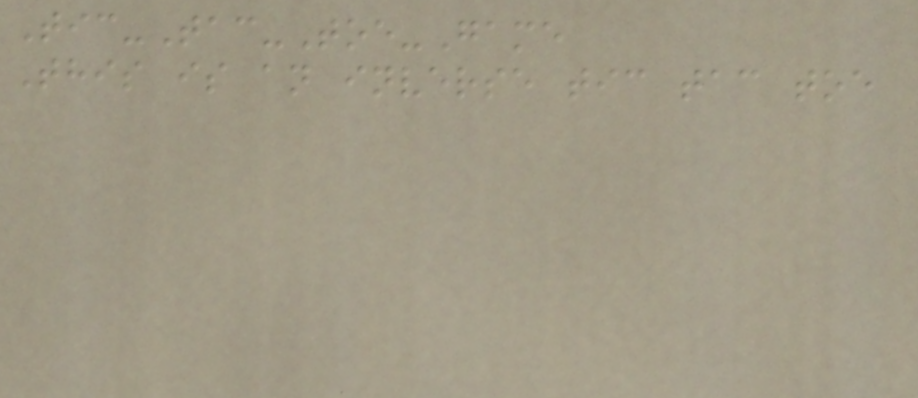Tic-Tac-Toe-Game
This is an inverse tic tac toe
